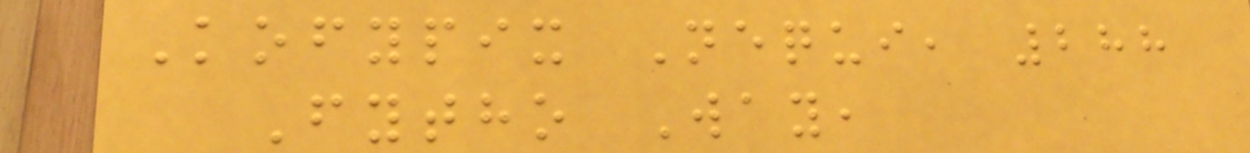Kofypix Nequi, 288
Fytho Way,
